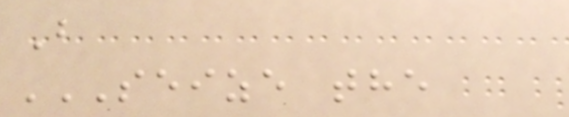B
SEIZE THE
